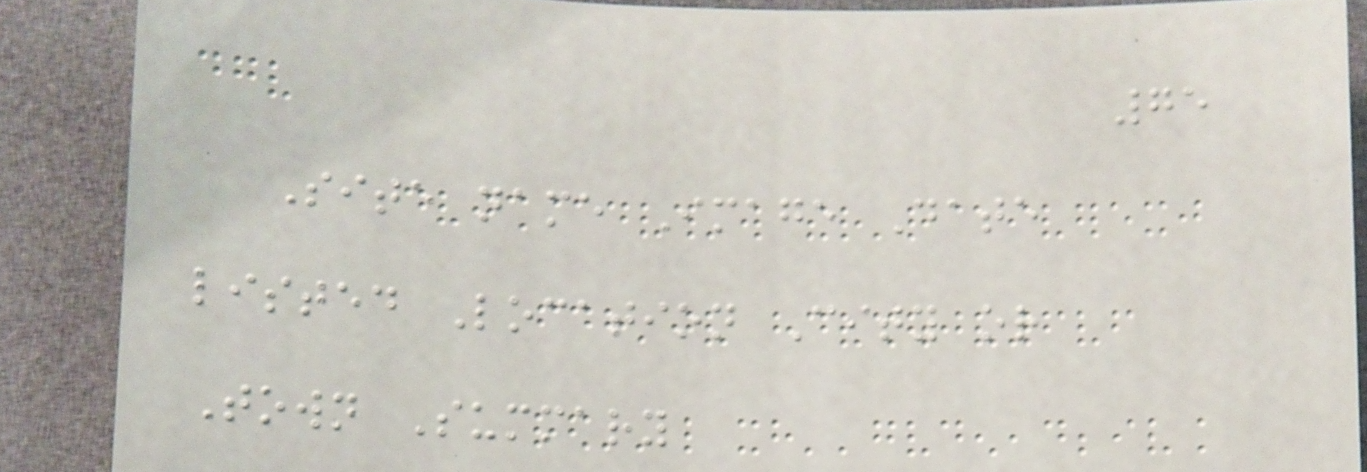75
Site name Image Date
listed Location City or
Town Summary
